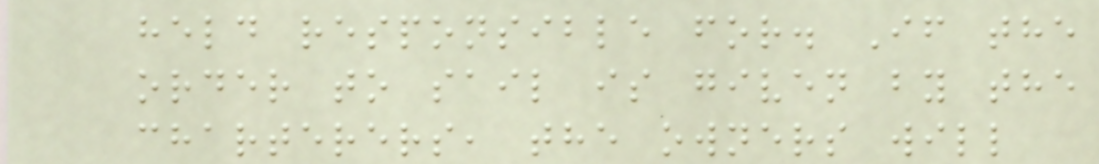held responsible for. If the
order to sail is given by the
charterers, the owners will
